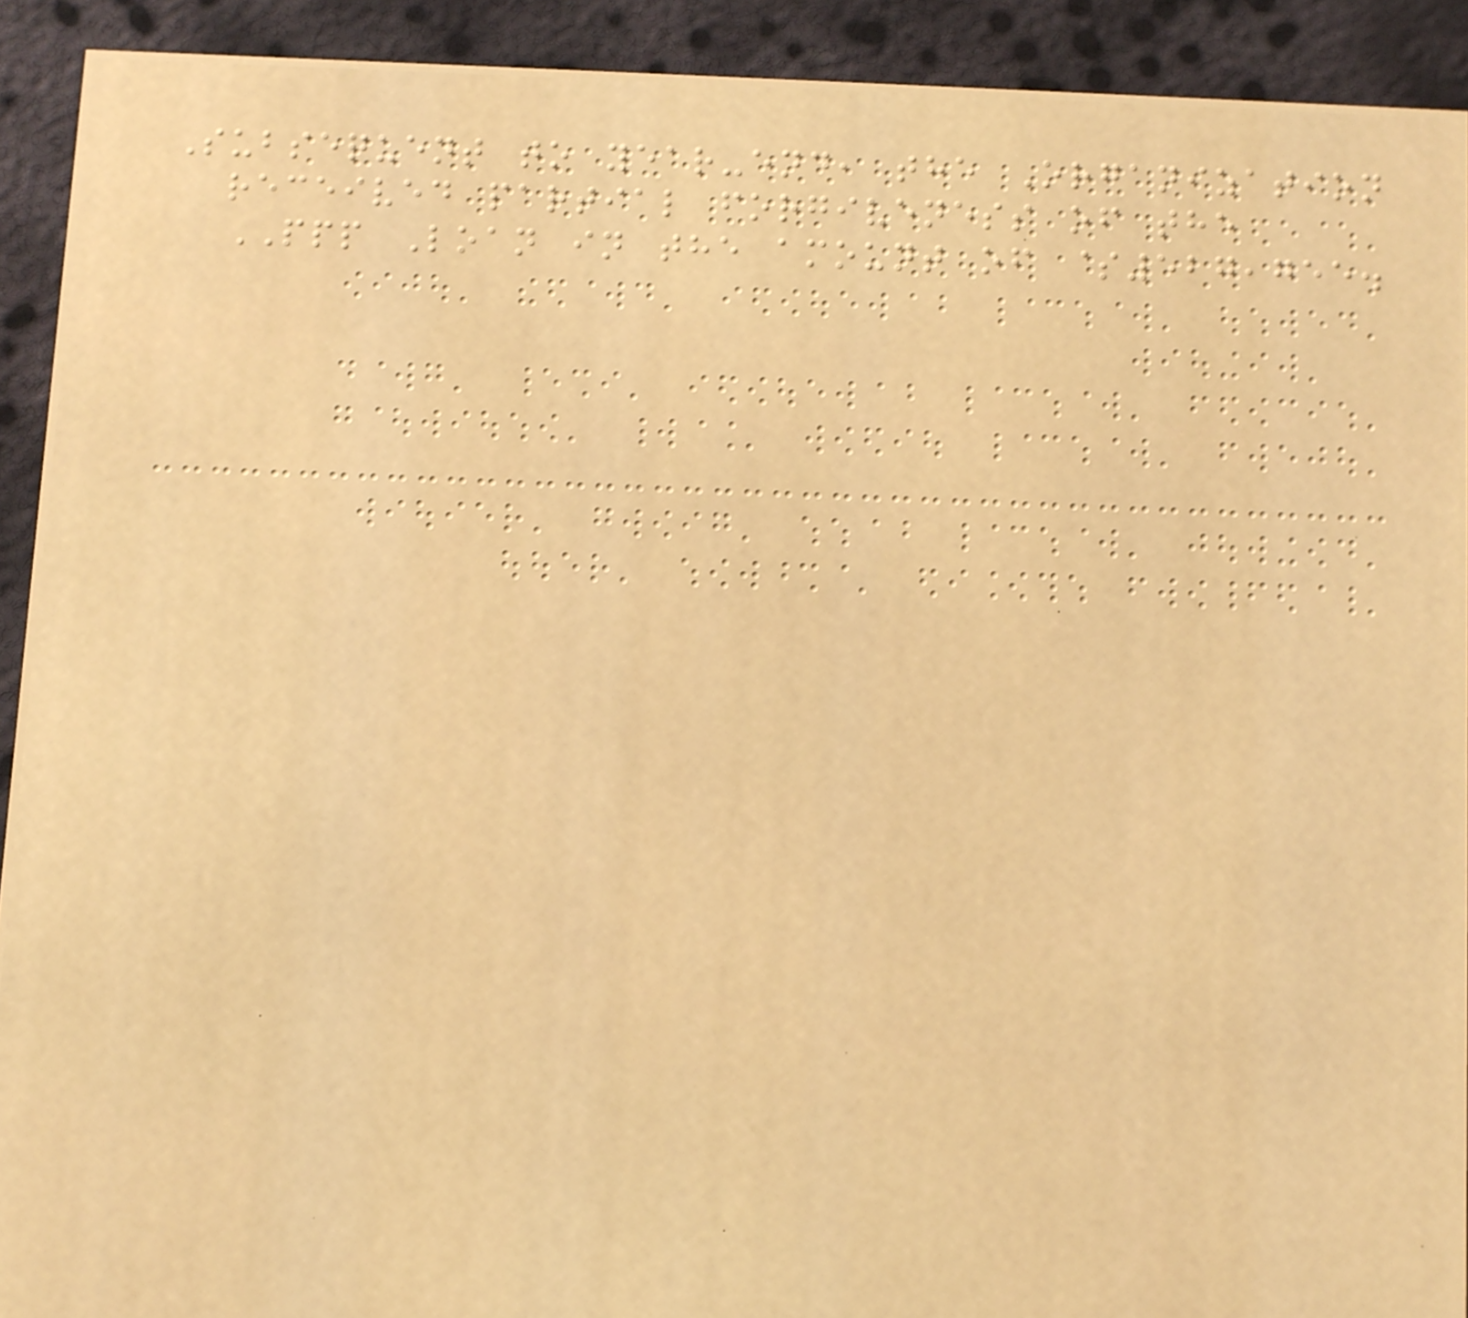Subsequent to year-end, the Organization
received partial forgiveness of the
PPP Loan in the amount of $527,755.
